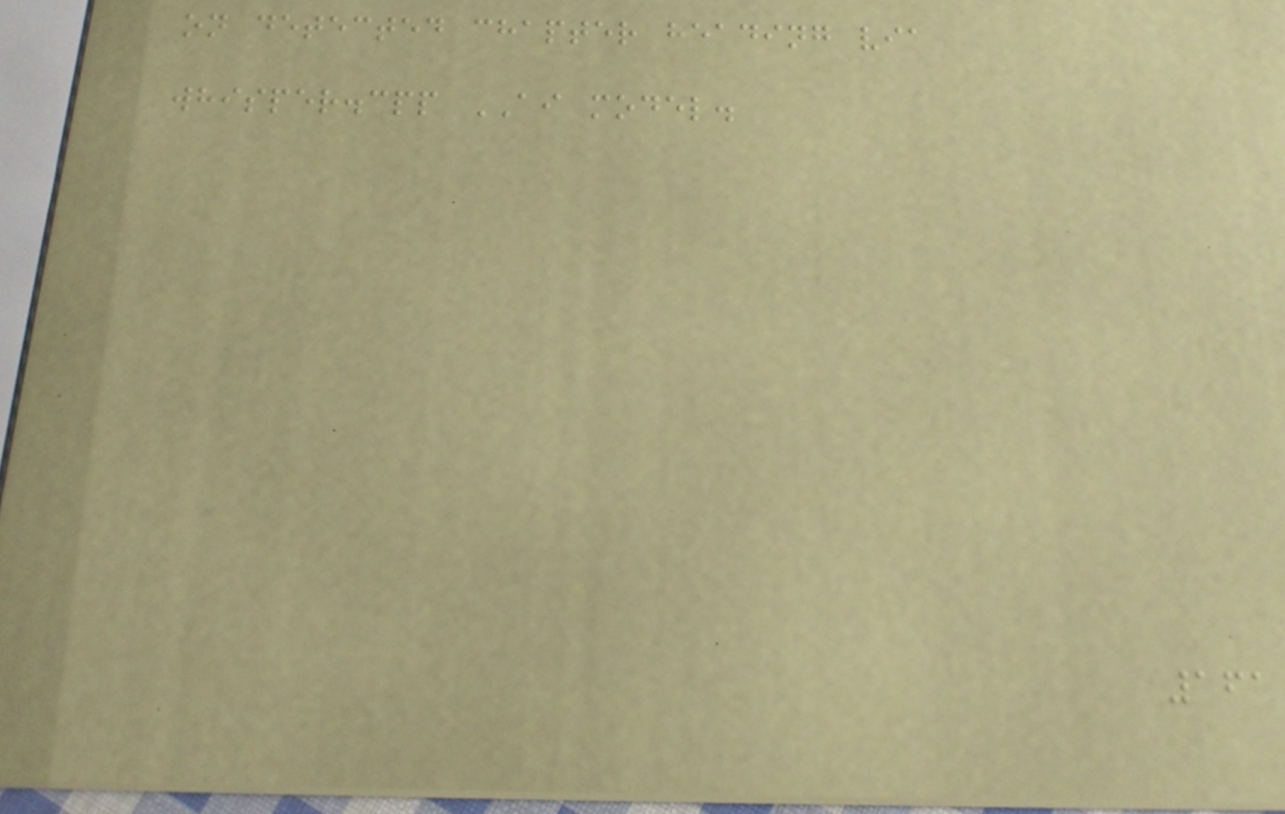on detected chapter heading via
whisper.cpp AI model.
161
